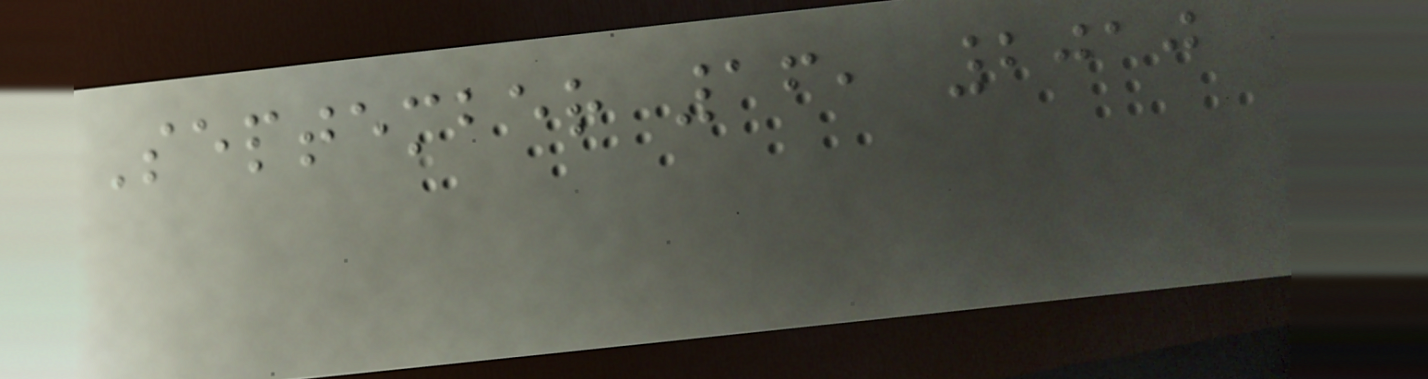September 16, 2010
